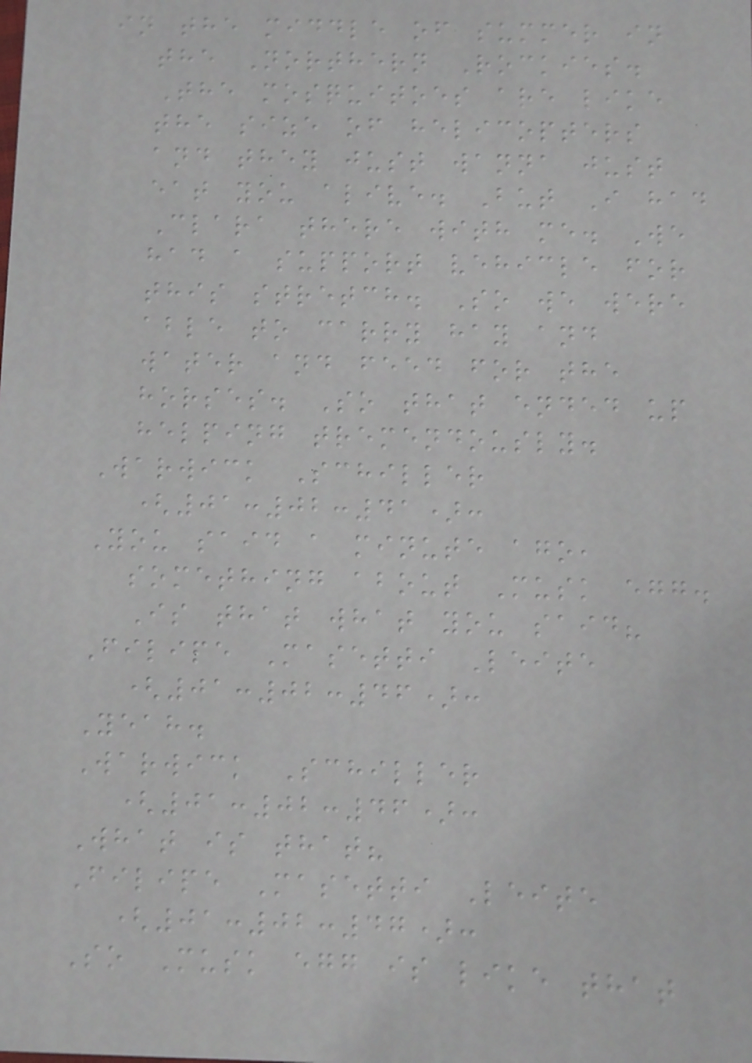in the middle of summer in
the Northern Rockies.
The mosquitoes are like
the size of helicopters
and they just wanna just
eat you alive. But I had
Clara there with me. We
had a support vehicle for
this stretch. So we were
able to carry hay and
water and feed for the
horses. So that ended up
helping tremendously.
Warwick Schiller
(01:02:41):
You said a minute ago,
something about Musk egg.
Is that what you said?
Filipe Masetti Leite
(01:02:46):
Yeah.
Warwick Schiller
(01:02:46):
What is that?
Filipe Masetti Leite
(01:02:47):
So Musk egg is like that
